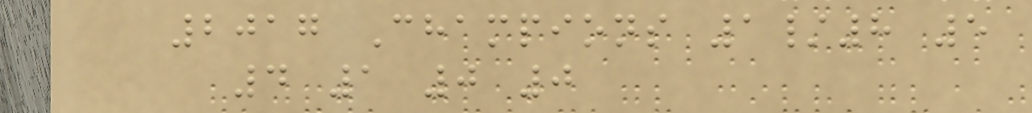2017 Champions 1/8 5
4 1 0 0
